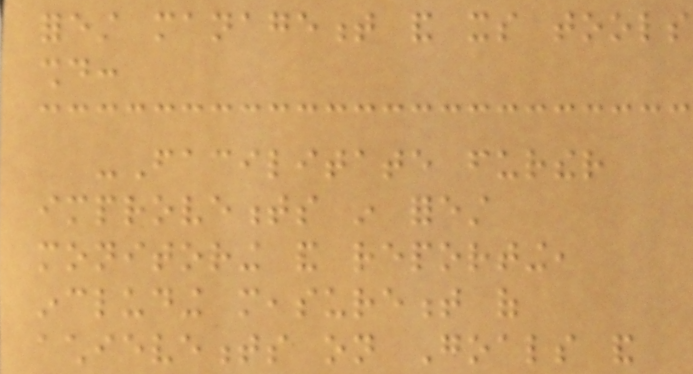forest management and its tools
should:
-Facilitate further
improvements in forest
monitoring and reporting,
including measurement of
achievements on Goals and
